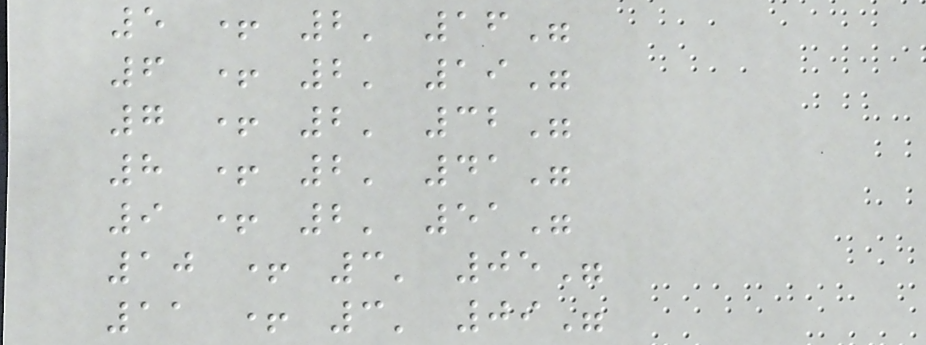5 + 2' 16"
6 + 2' 19"
7 + 2' 32"
8 + 2' 41"
9 + 2' 51"
10 + 3' 05"
11 + 3' 09"
